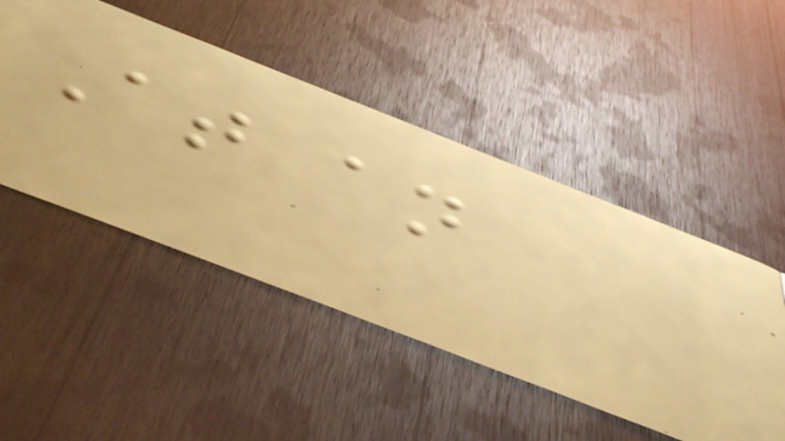At an
